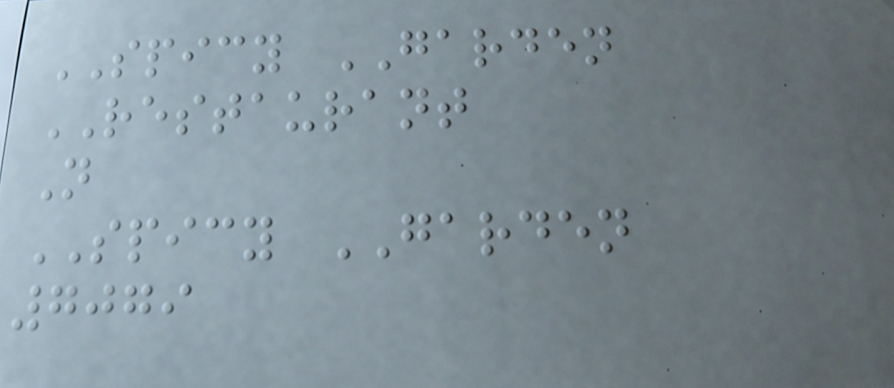SPICY GARDEN
RESTAURANT
N
SPICY GARDEN
7079
